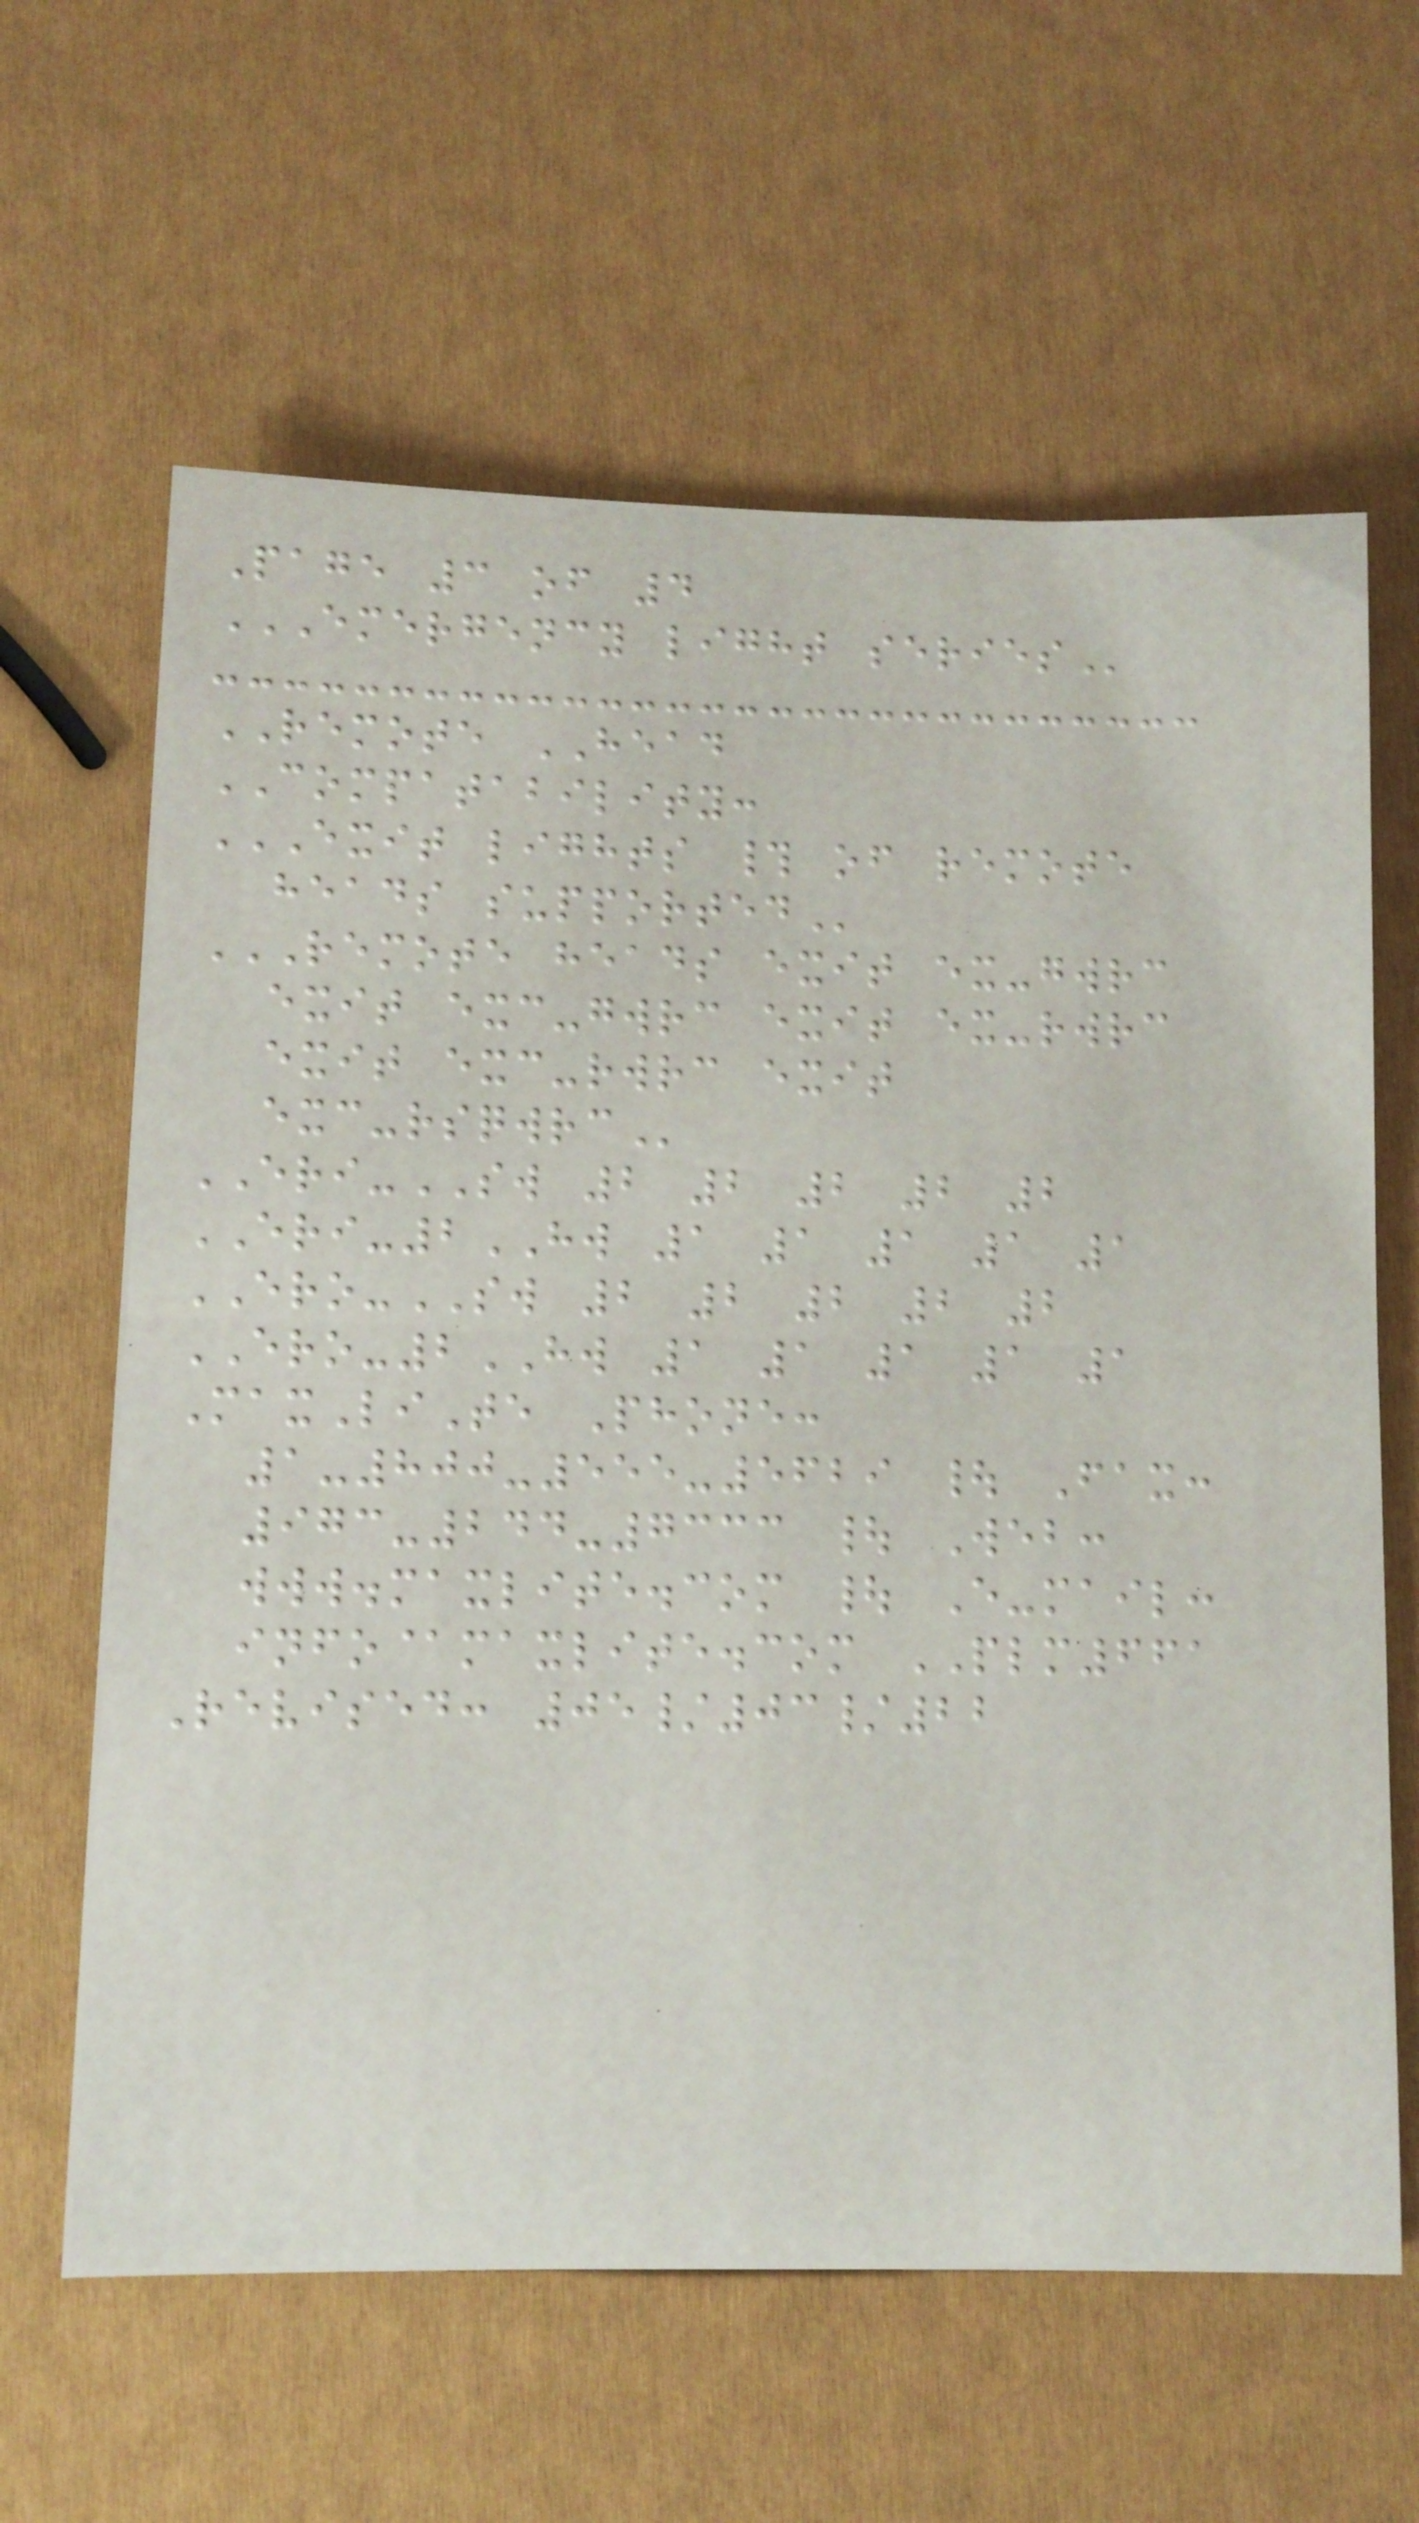Page 3 of 4
EMERGENCY LIGHT SERIES
REMOTE HEAD
COMPATABILITY:
EXIT LIGHTS # OF REMOTE
HEADS SUPPORTED
REMOTE HEADS EXIT EX-GWRC
EXIT EXC-GWRC EXIT EX-RWRC
EXIT EXC-RWRC EXIT
EXC-RSQWRC
ERI-SW 2 2 2 2 2
ERI-2HW 1 1 1 1 1
ERO-SW 2 2 2 2 2
ERO-2HW 1 1 1 1 1
MaxLiTe Phone:
1-800-555-5629 | Fax:
973-244-7333 | Web:
www.maxlite.com | E-mail:
info@maxlite.com PLM661
Revised: 05/03/22
